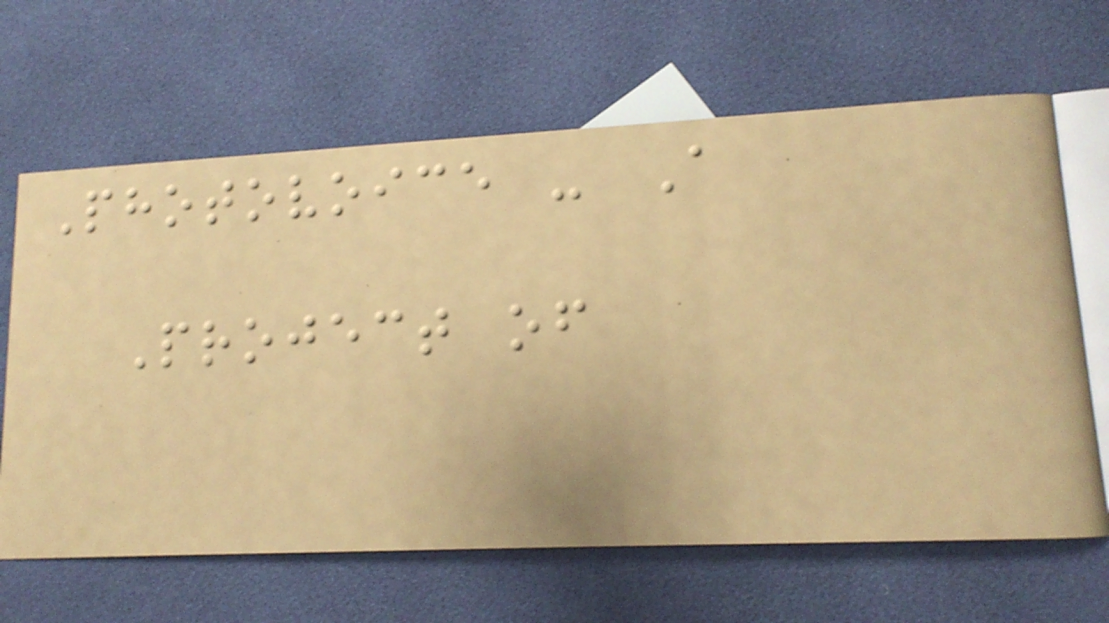Photovoice - A
Project of
